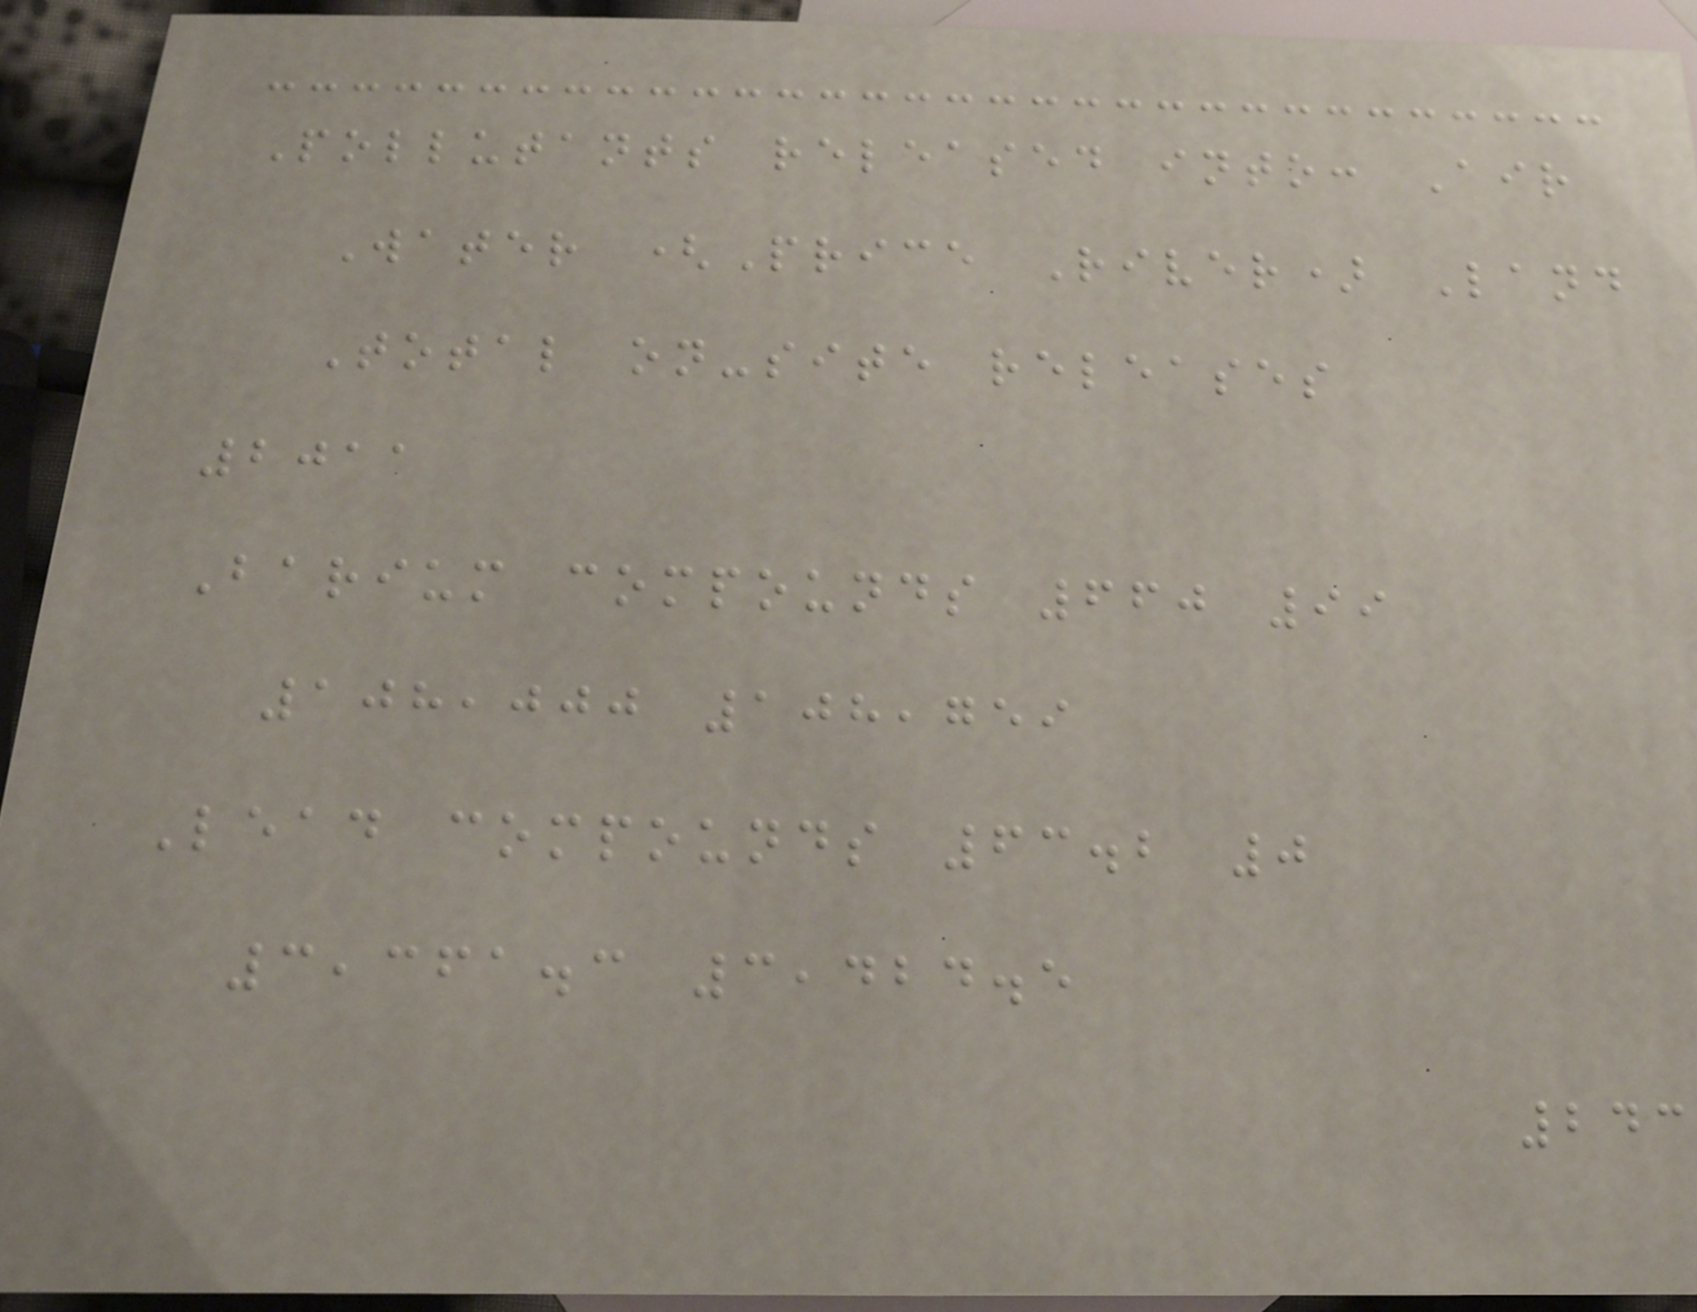Pollutants released into: Air
Water (Price River) Land
Total on-site releases
2011
Barium compounds 660 99
108,000 108,759
Lead compounds 63.2 0
3,361.3 3,424.5
243
